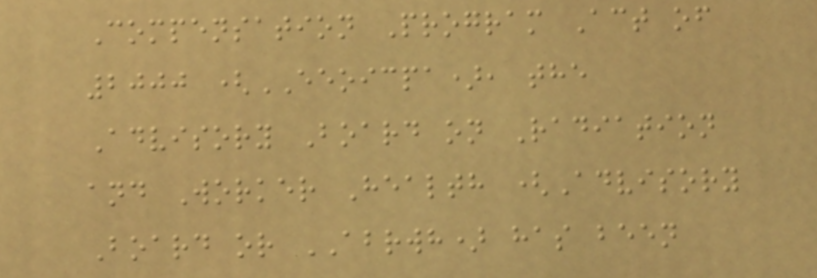Compensation Program Act of
2000 (EEOICPA), the
Advisory Board on Radiation
and Worker Health (Advisory
Board or ABRWH) has been
